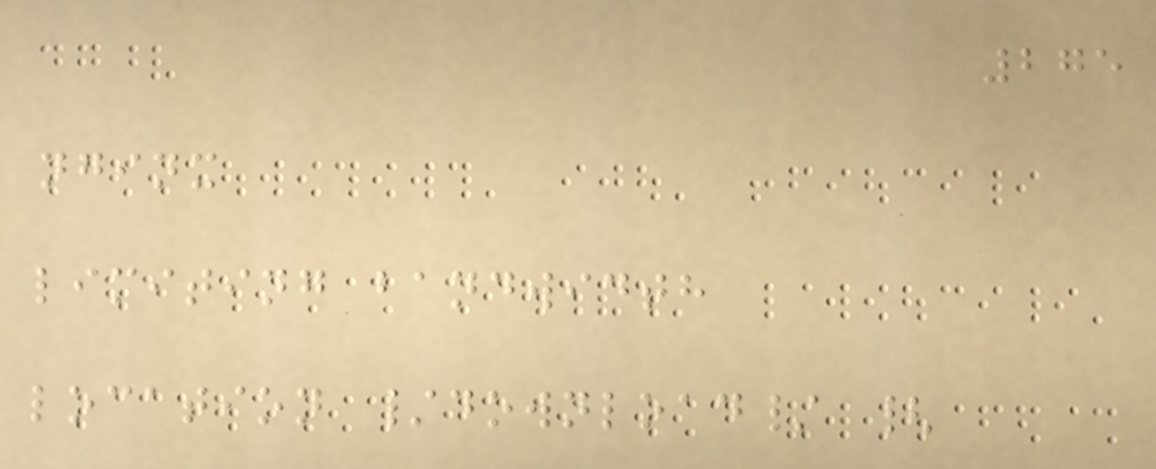275
nginx
limiting bandwidth
location /download/ {
